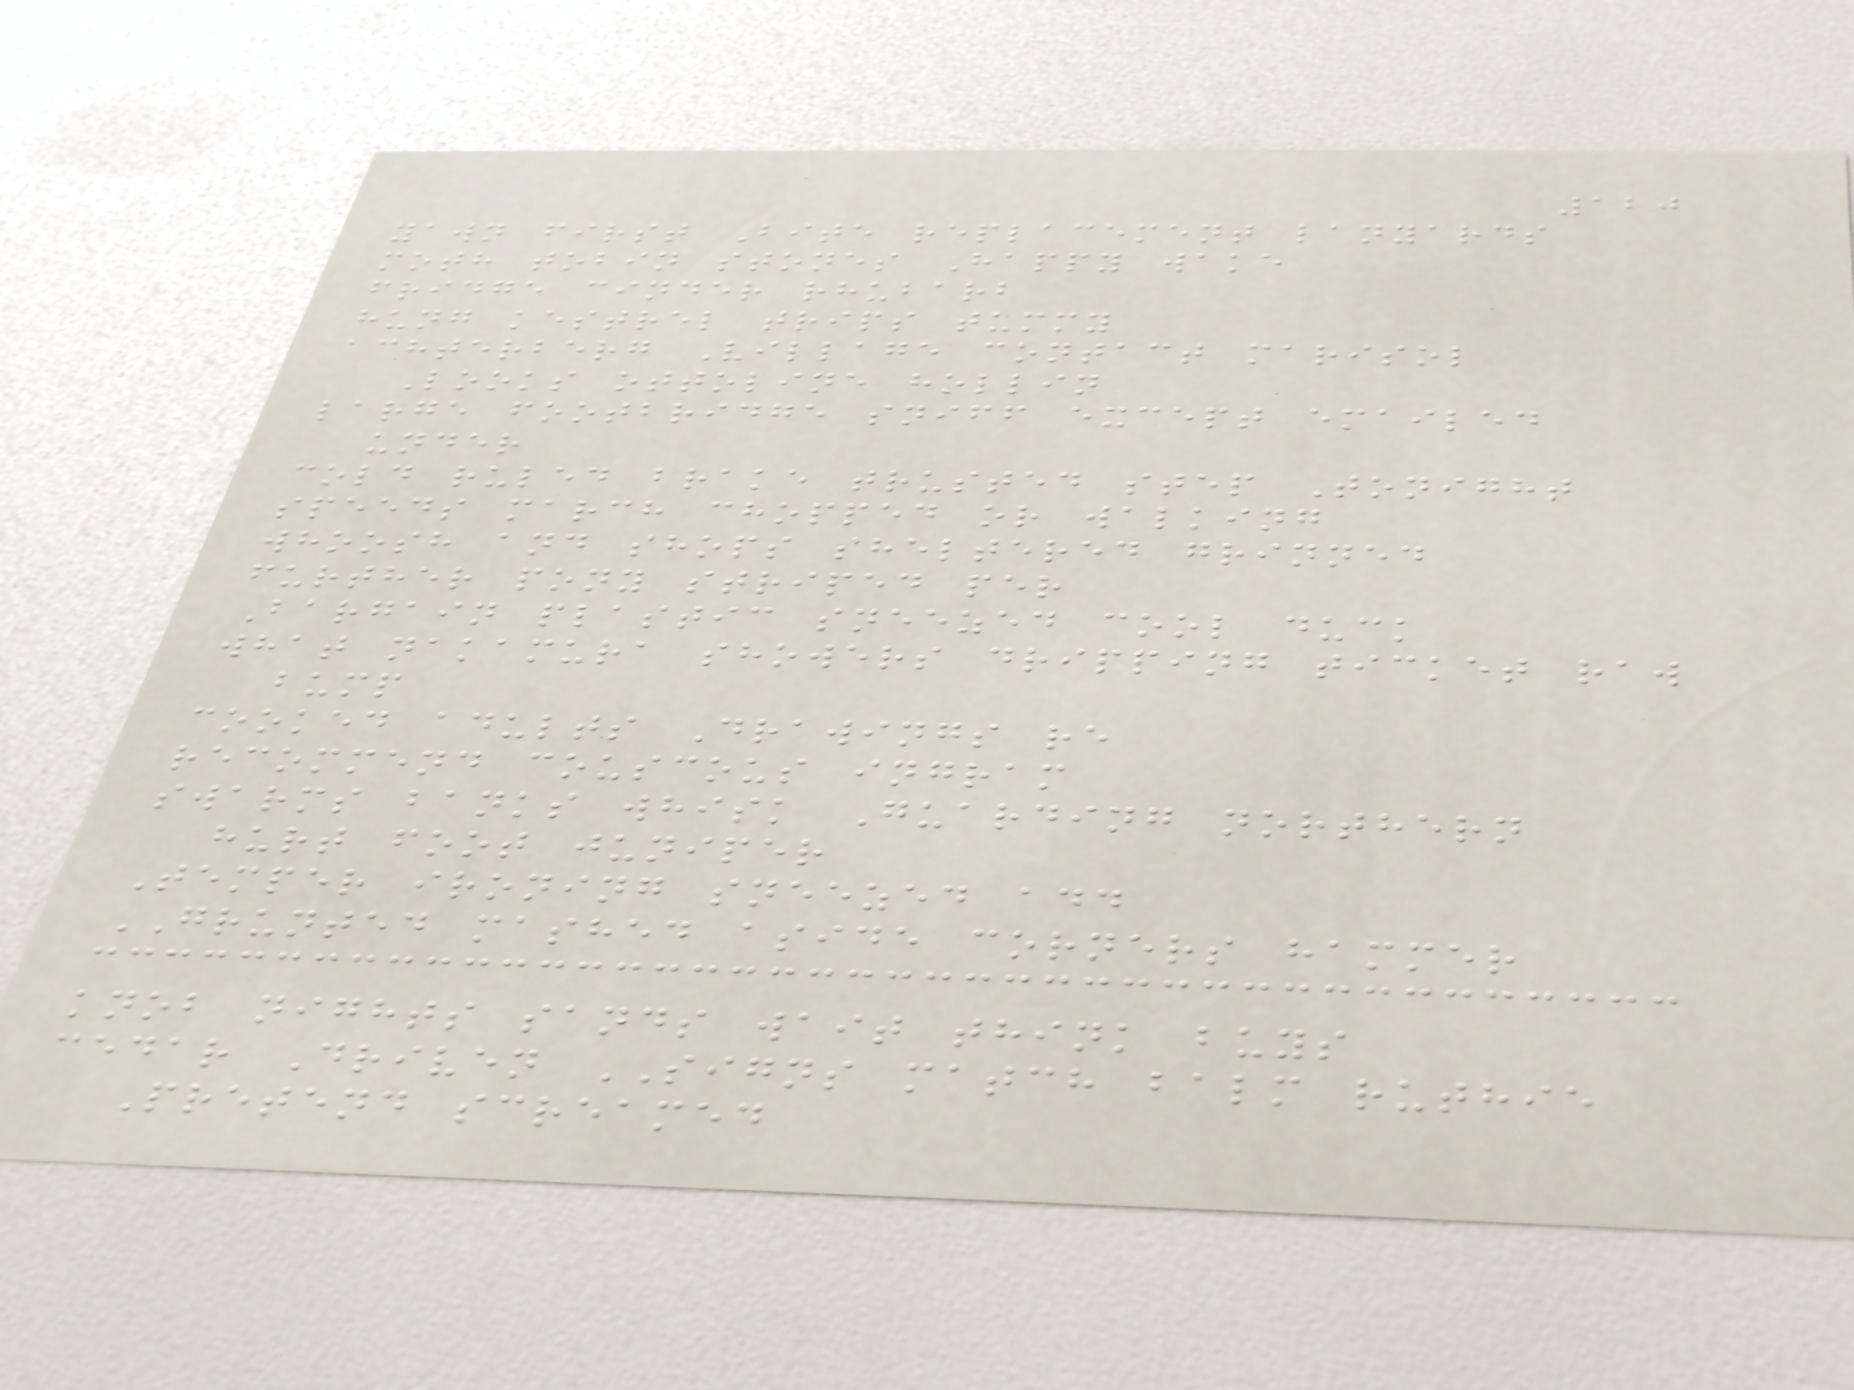120
yawn first Bite replacement lanyards
moth tobin stones Happy wake
fridge cinder rhubarb
hung kestrel trips tummy
achterberg Village contact marisol
Looks ottoline hollin
large footbridge sniff except emailed
under
cold ruled brake trusted step Tonight
speeds march chopped or walking
whoosh and shops sheltered grinned
further pony striped per
Bargain plastic sneezed cool duck
what nakamura showers dripping ticket raw
bump
cooked adults Drawings re
recommend couscous ingram
swarms banks whisk Guarding northern
hurt foot juniper
Temper ironing sneezed add
GRUNTED mashed aside corners hammer
knob nights sands wait think buys
cedar Driven SIGNS match balm ruthie
Pretend screamed
